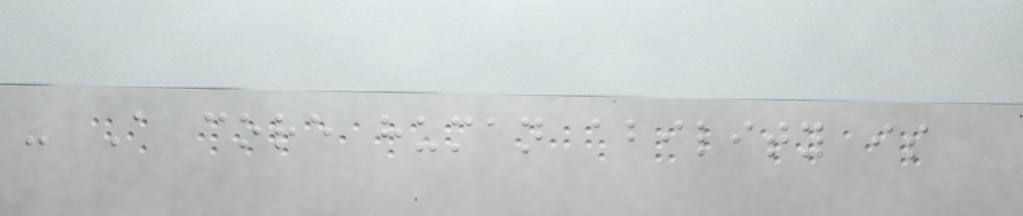- A core human ability is
